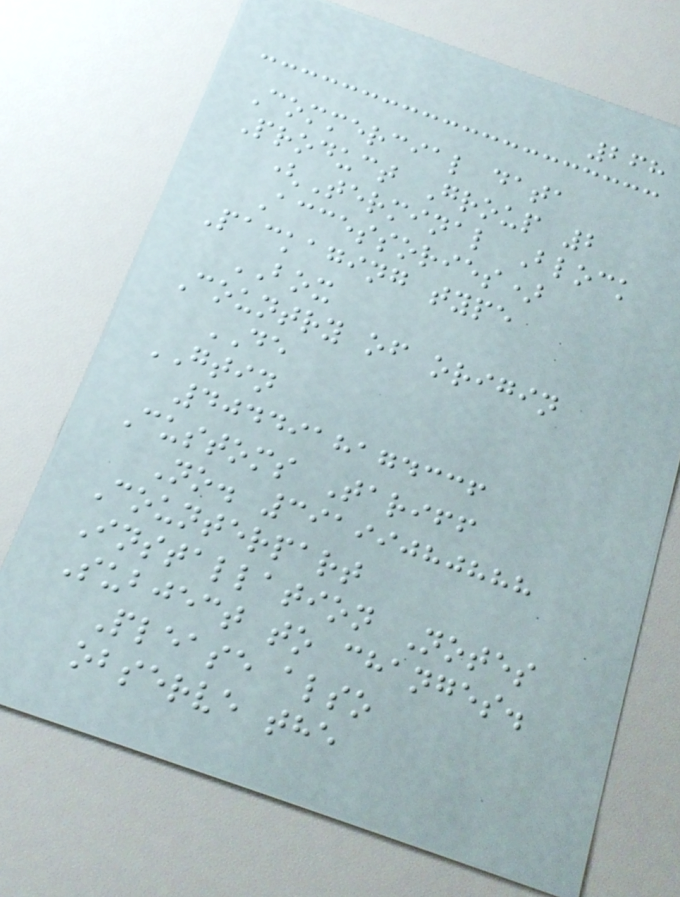268
Commercial data
Product Group 2
(Terminal Block
Accessories)
Packaging type
BOX
Country of origin
DE
GTIN
4044918174336
Customs Tariff
No. 39199080888
Counterpart
Installation Notes
Subject to changes.
Please also
observe the
